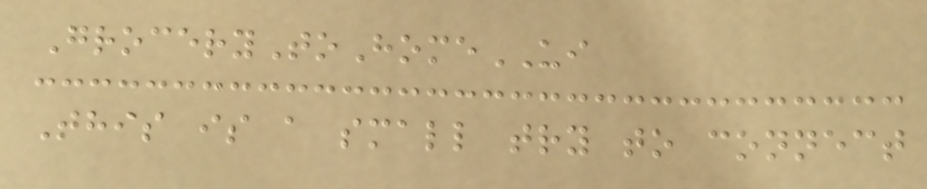GroceryToHomeUI
This is a small try to connect
